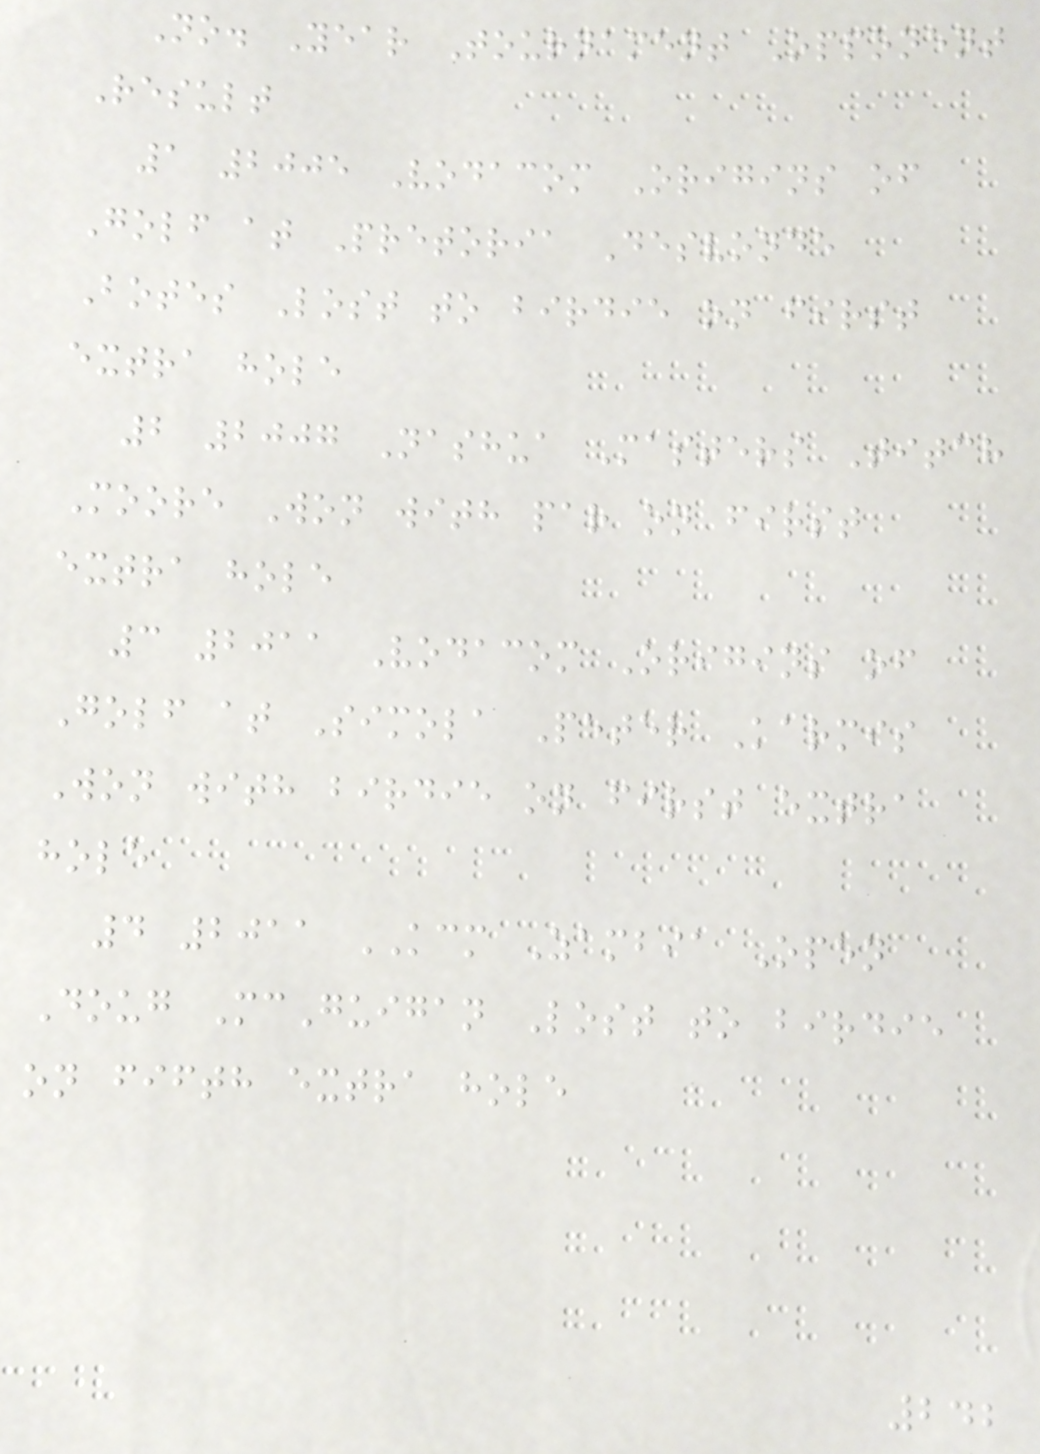No. Year Tournament Opponent
Result
1 2005 Vodacom Origins of
Golf at Pretoria Desvonde
Botes Lost to birdie on first
extra hole
2 2007 Nashua Masters Titch
Moore Won with par on first
extra hole
3 2011 Vodacom Origins of
Golf at Simola Peter Karmis
Won with birdie on first extra
hole
4 2011 KCM Zambia Open
Doug McGuigan Lost to birdie
on fifth extra hole
242
